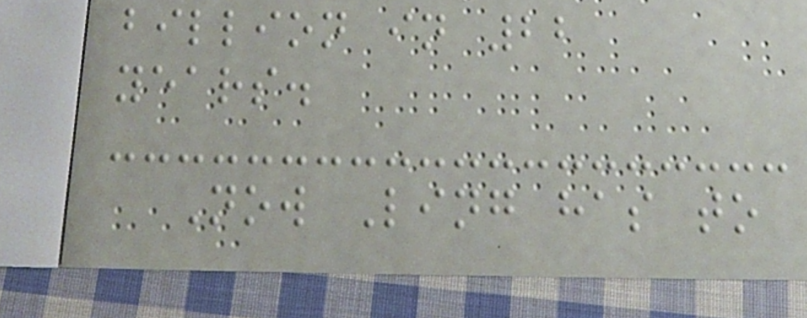billion in 22
years.
Now Ling has to
